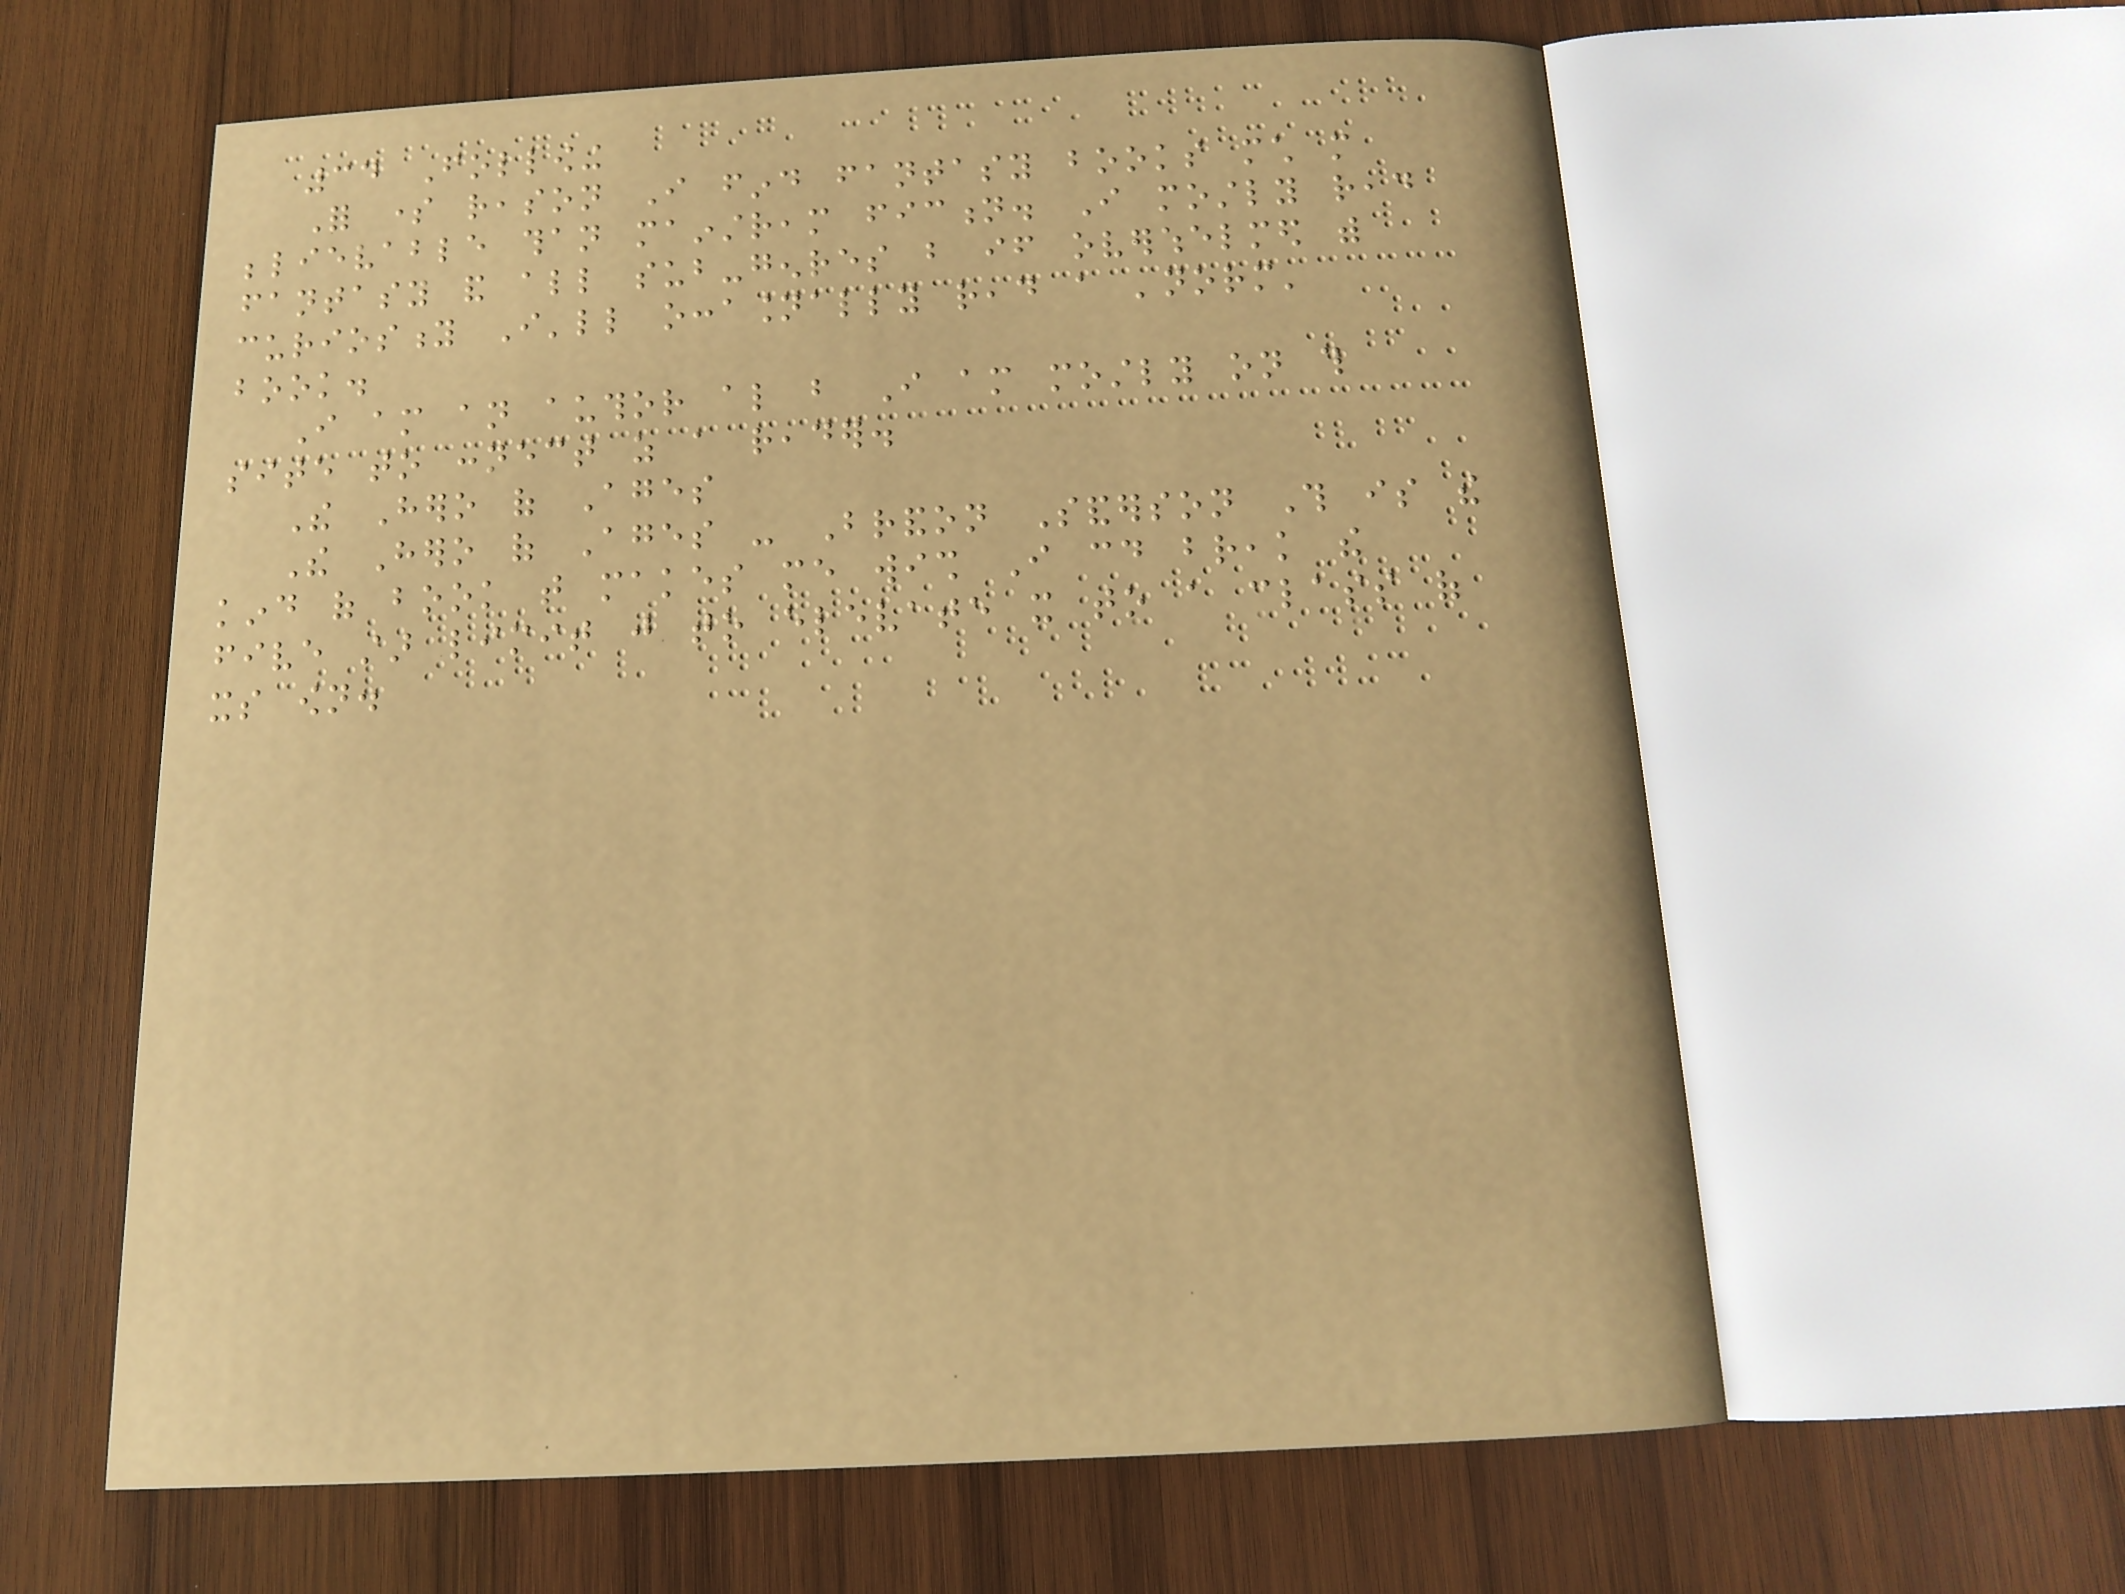34 Following
For some reason I find fantasy books much more
believable than mainstream fiction. I mostly read
fantasy and all sub-genres but if overwhelmed with
curiosity I'll occasionally read a 'norm'
book.
I am an author also but I am mostly on this
site to connect as a reader.
The Hero of Ages
The Hero of Ages - Brandon Sanderson This is the
kind of book that makes me wish I could break the
five star limit just to elevate it to a class of
its own.
